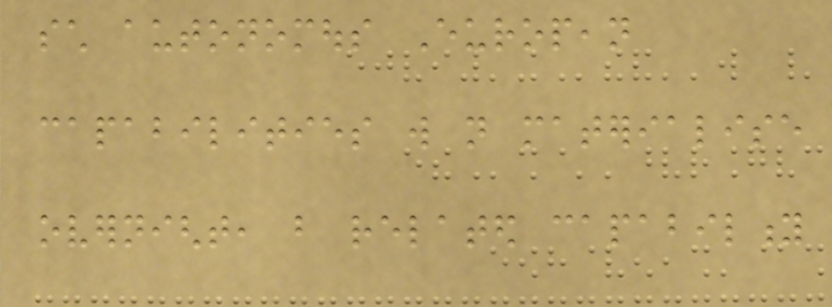such autonomous European
capabilities will not materialise
overnight, but related capability
